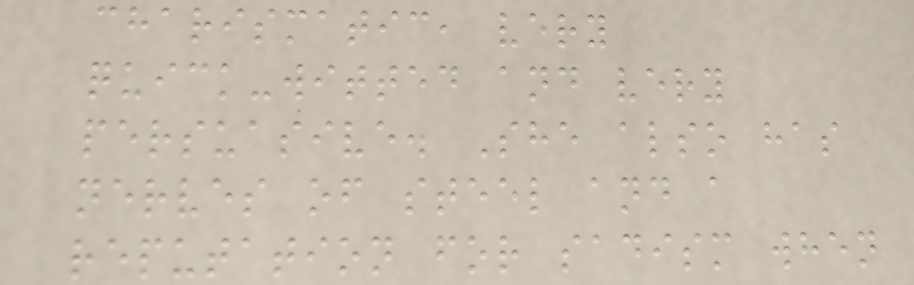charismatic, very
quick-witted and very
persuasive. She also has
nerves of steel and a
reputation for sadism when
